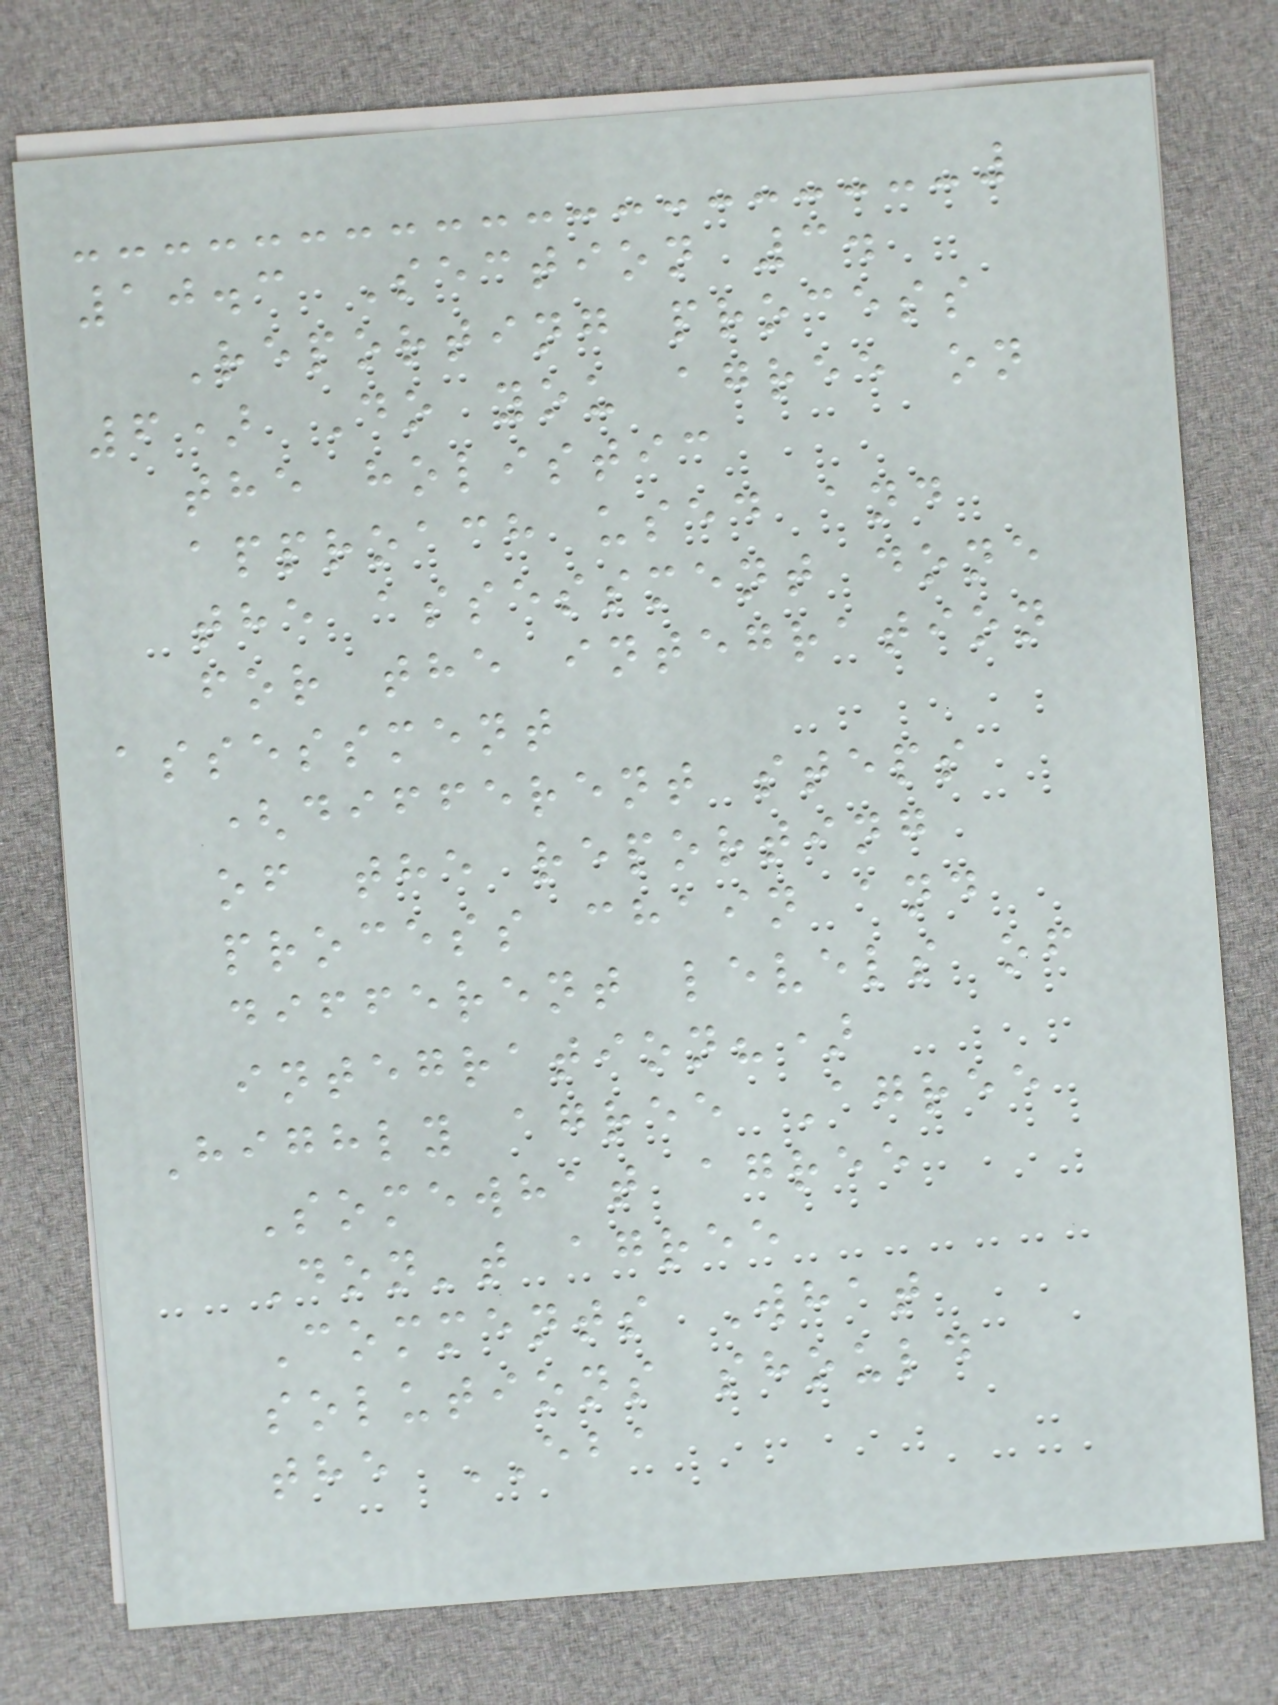10.3 Section 3.
Reporting process
6) Do you agree on
the holistic
approach used and
the assessment done
for the integration
assessment
(different steps
of the reporting
process chain and
different levels of
integration?)
Highly agree Agree
Somewhat agree
Don't agree
Comments What
solutions should
the EBA
